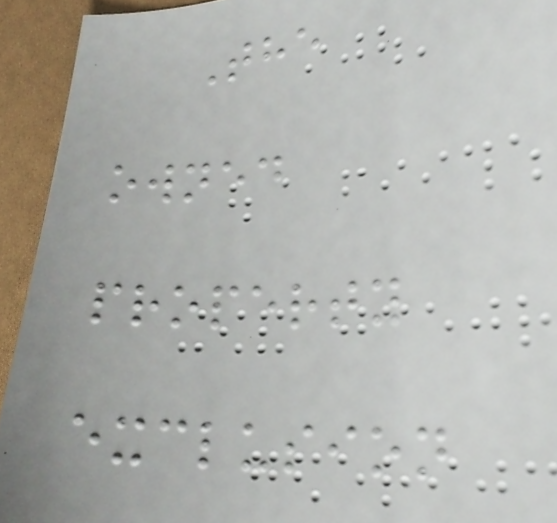The
owned
property
exclusion
